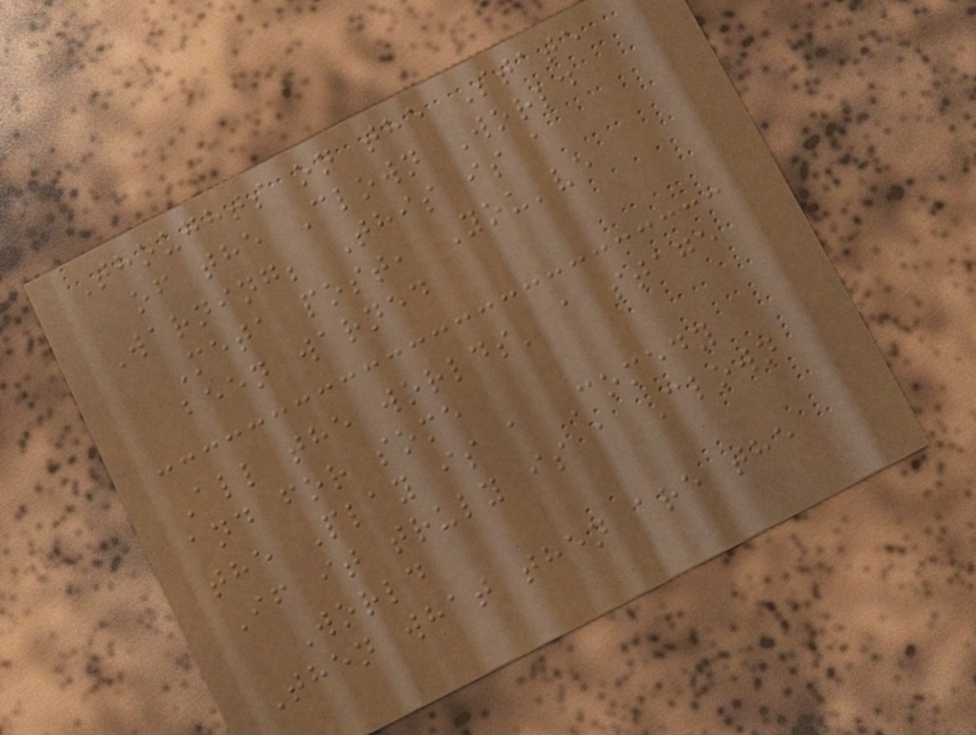Thoughts on the State
of the Clown World
Warning; This is a
Meta post, You've
been warned
All the worlds' a stage
and for some
the Play is a Comedy
If it truly is a Clown
World
Then what then are the
